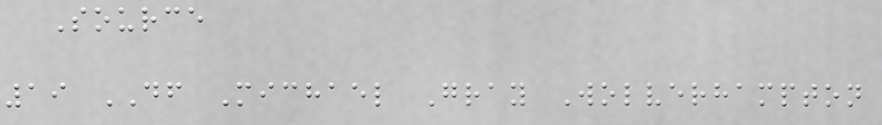Source
19 DF Michael Gray Wolverhampton
